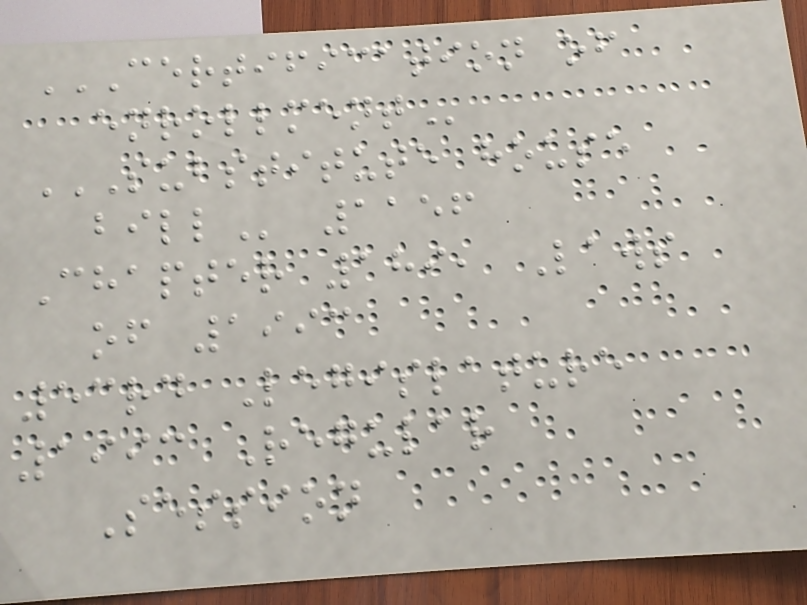CERTIFICATION OF
ENROLLMENT
SUBSTITUTE HOUSE
BILL 1156
Chapter 189, Laws
of 1993
53rd Legislature
1993 Regular
Session
